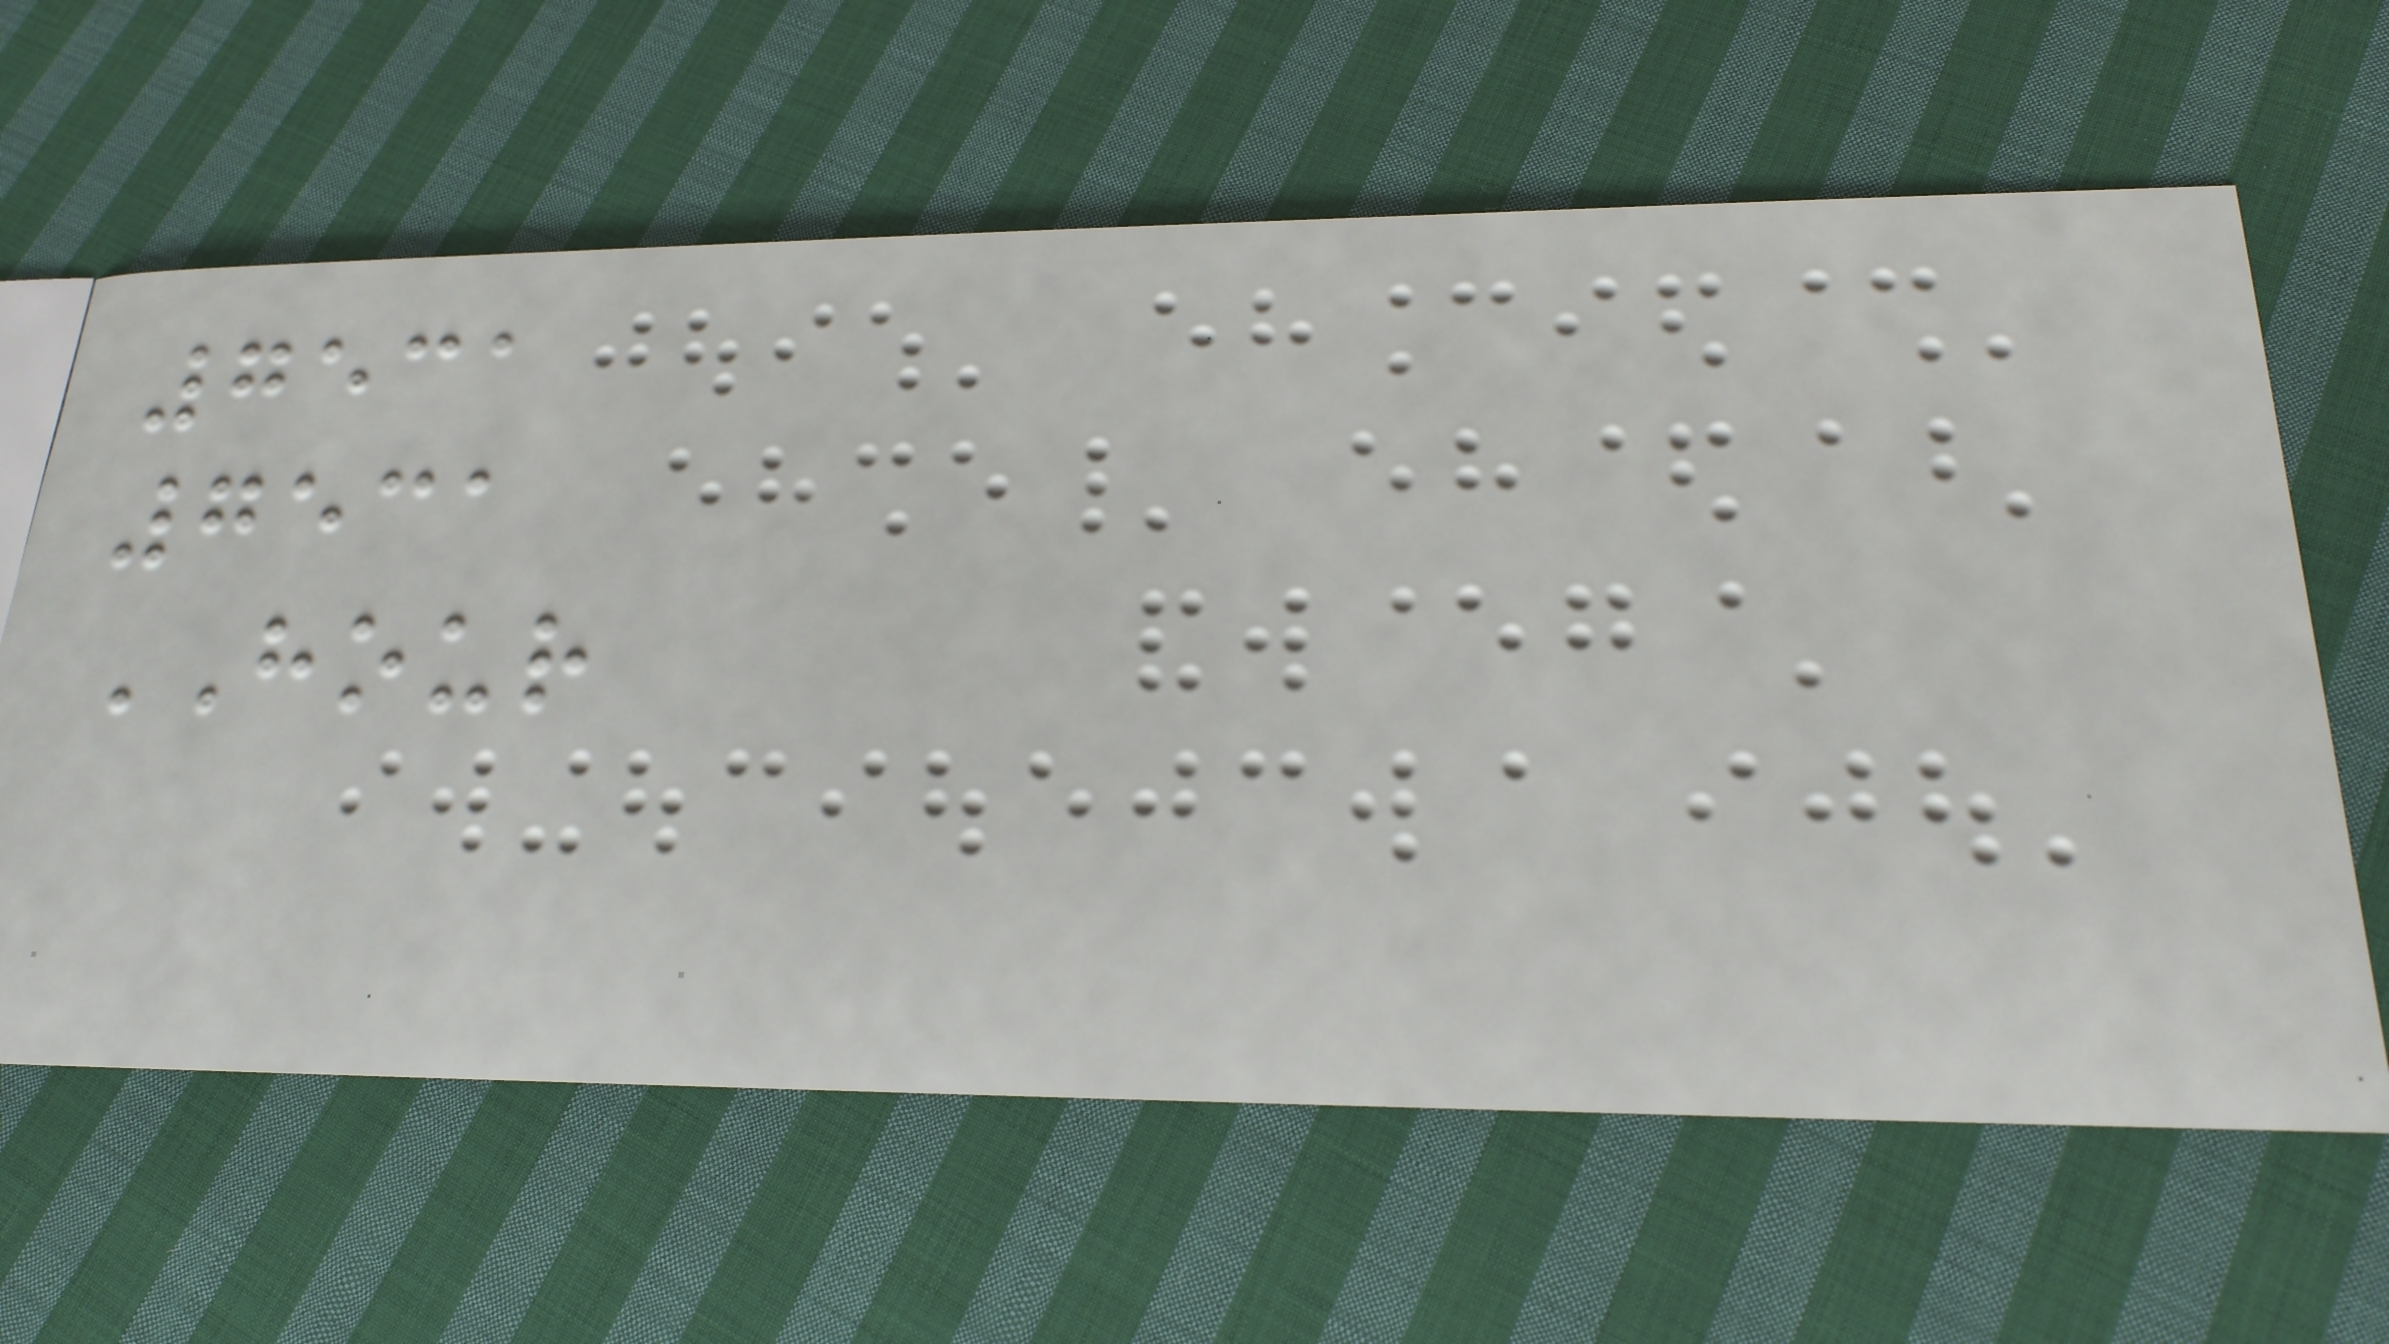7531
7531
HOUR
